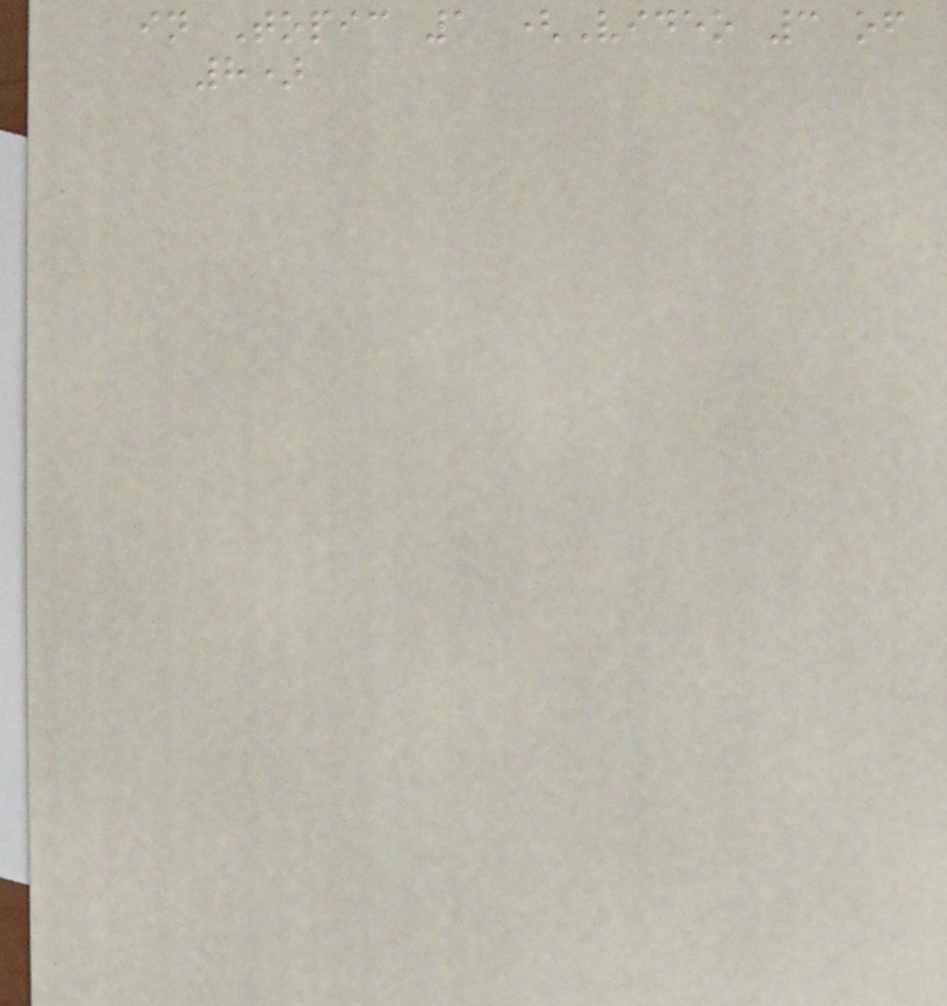in Topic 1 (Video 3 of
8)
